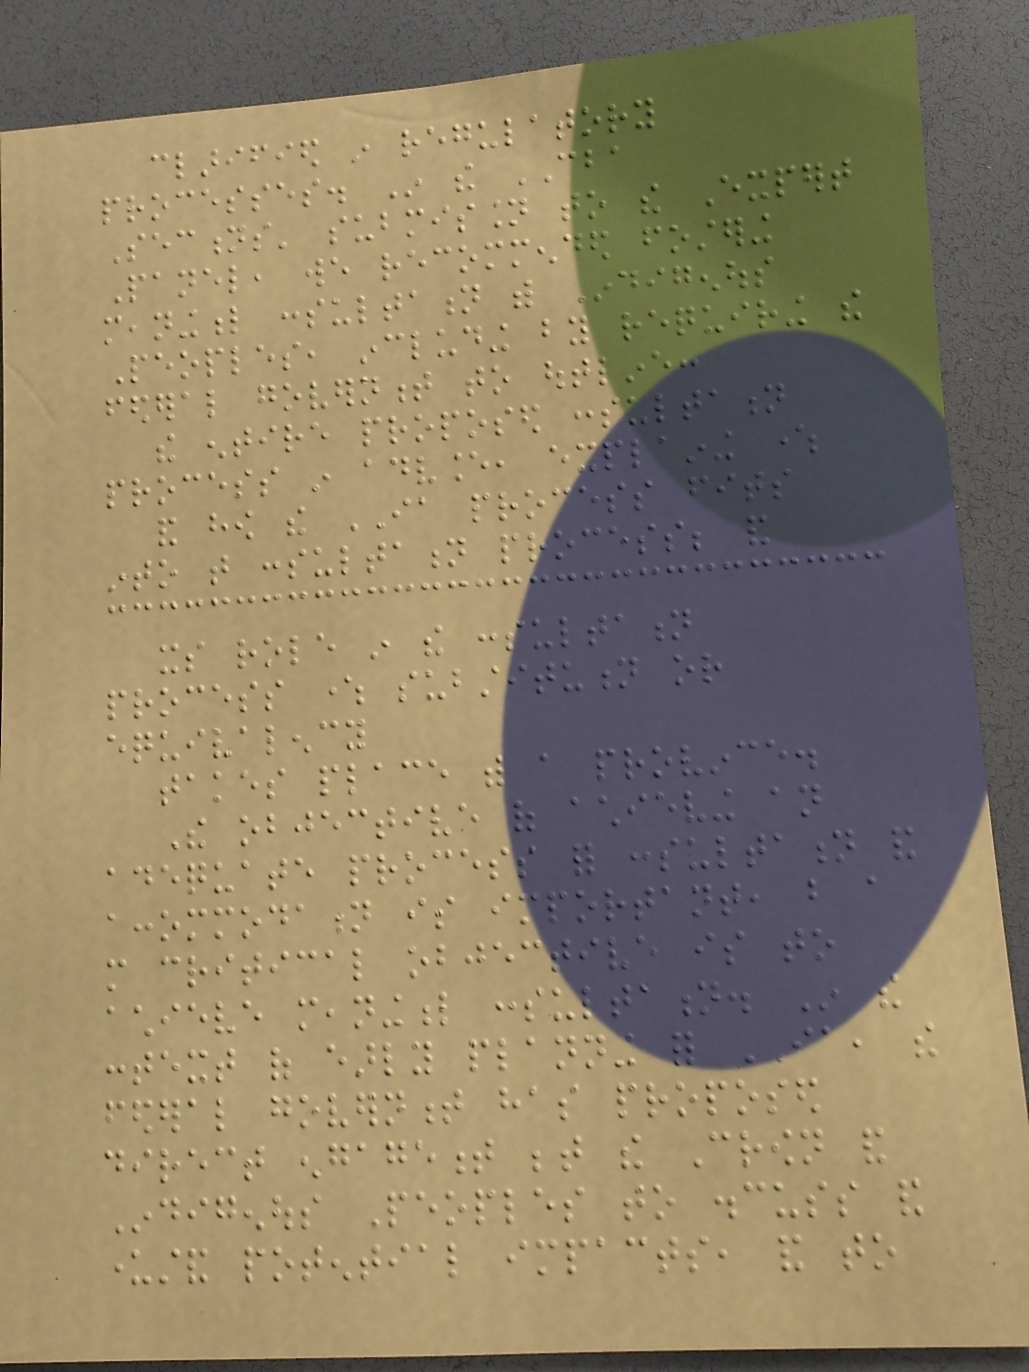clarified in regulatory
processes. In the CBA
Sections' submission to the Expert
Panel, we recommended fostering
meaningful consultation with Indigenous
Peoples, including by requiring the
federal government to outline:
the entire proposed consultation
process in advance, explaining where
and how the IA process fits
into that consultation process; and
its role in the consultation
process where substitution or
equivalency
takes place with a province.
The objective of achieving an
adequate process for consultation and
accommodation is important, but a
more critical objective is to
achieve meaningful consultation. In the
context of early planning for IA, the
federal government has proposed
direct engagement between the Crown and
Indigenous Peoples to discuss and
understand potential impacts, and to
